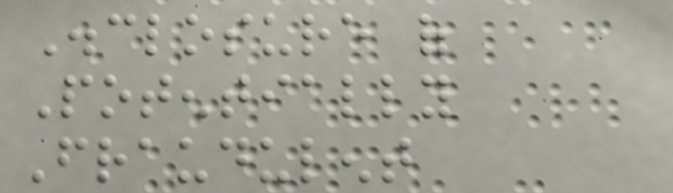Disclosure of
Potentially
Fraudulent
